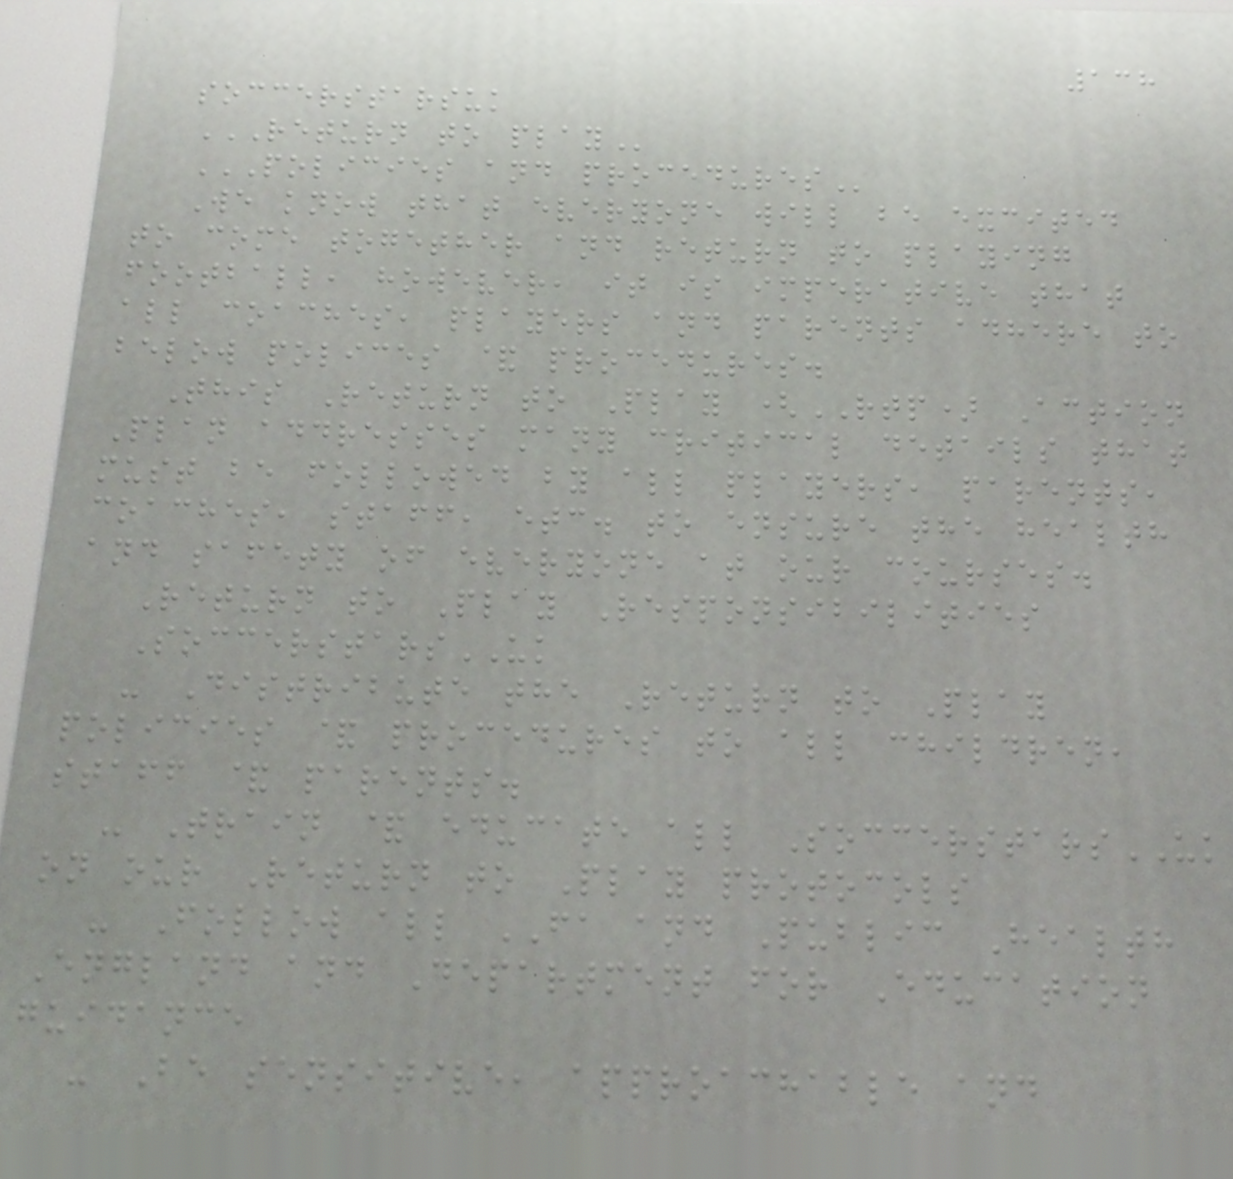138
soccerstarsuk
RETURN TO PLAY
POLICIES AND PROCEDURES
We know that everyone will be excited
to come together and return to playing
football, however, it is imperative that
all coaches, players and parents adhere to
below polices & procedures.
This Return to Play (RTP) Action
Plan addresses many critical details that
must be followed by all players, parents,
coaches, staff, etc. to ensure the health
and safety of everyone at our courses.
Return to Play Responsibilities
SoccerstarsUK
- Distribute the Return to Play
policies & procedures to all children,
staff & parents.
- Train & educate all SoccerstarsUK
on our Return to Play protocols
- Follow all FA and Public Health
England and Department for Education
guidance
- Be sensitive, approachable and
